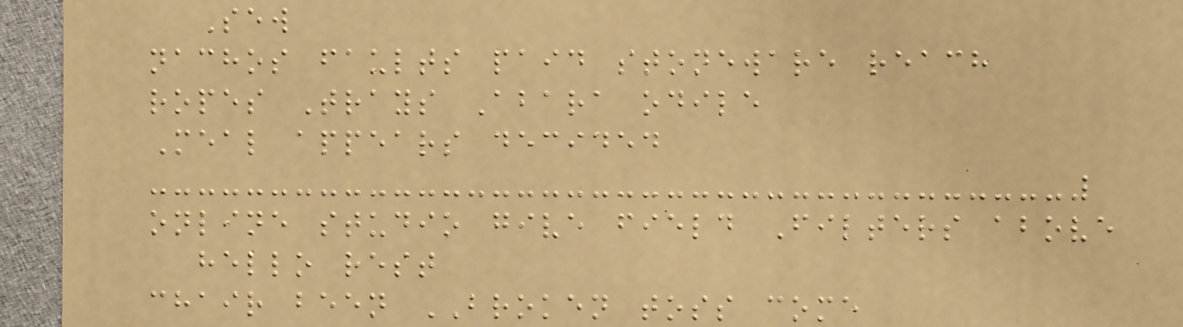Sew
nachos faults paid stoneware reach
ropes Trays Abara odile
Meal appears decided
online studio give field Filters above
hello rest
chair been BROKEN toss come
